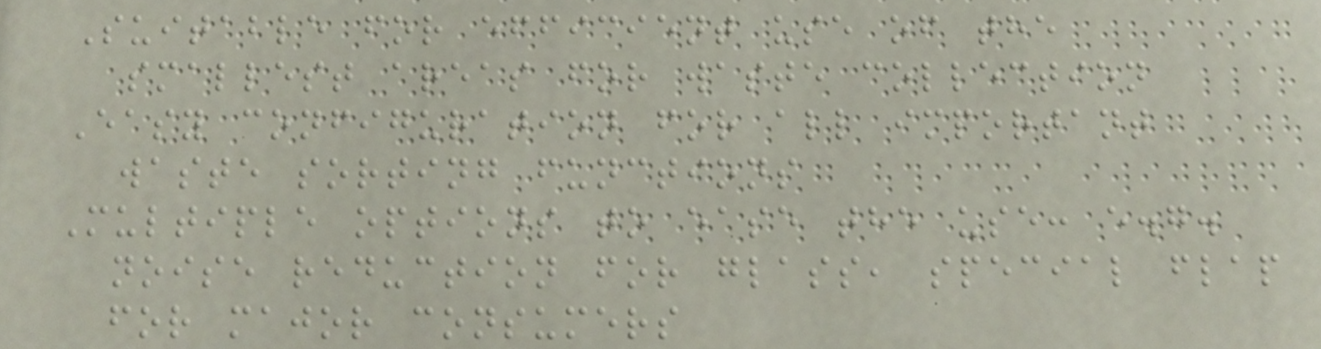Suitable for efficient use of the
smallest areas for waste collection
Easy configuration for all important
waste sorting functions
Multiple options to ease the use: e.g.
noise reduction for glass, special flap
for major consumers
